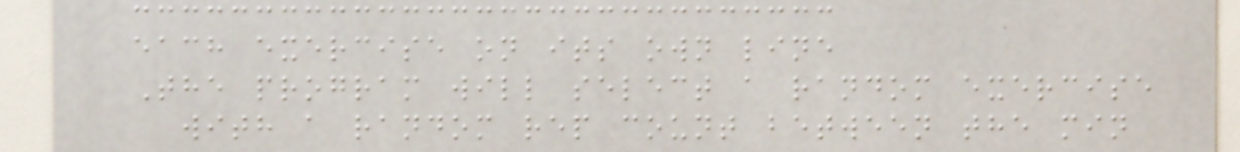each exercise on its own line
The program will select a random exercise
with a random rep count between the min
